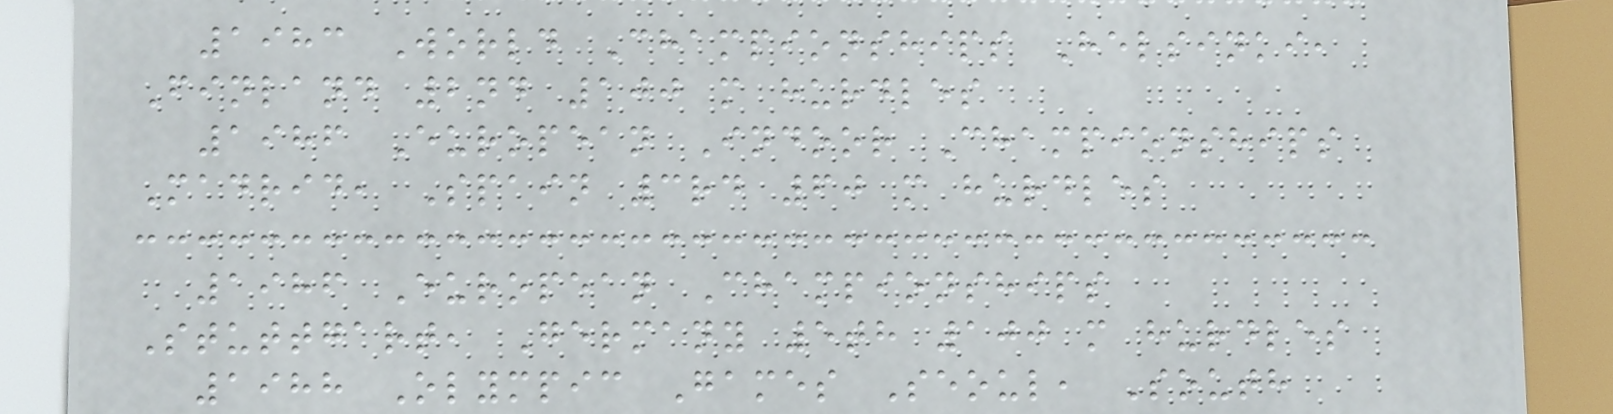1983 World Championships Helsinki,
Finland 2nd 100 m hurdles
1986 European Indoor Championships
Madrid, Spain 3rd 60 m hurdles
1986 European Championships
Stuttgart, Germany 5th 100 m hurdles
1988 Olympic Games Seoul, South
